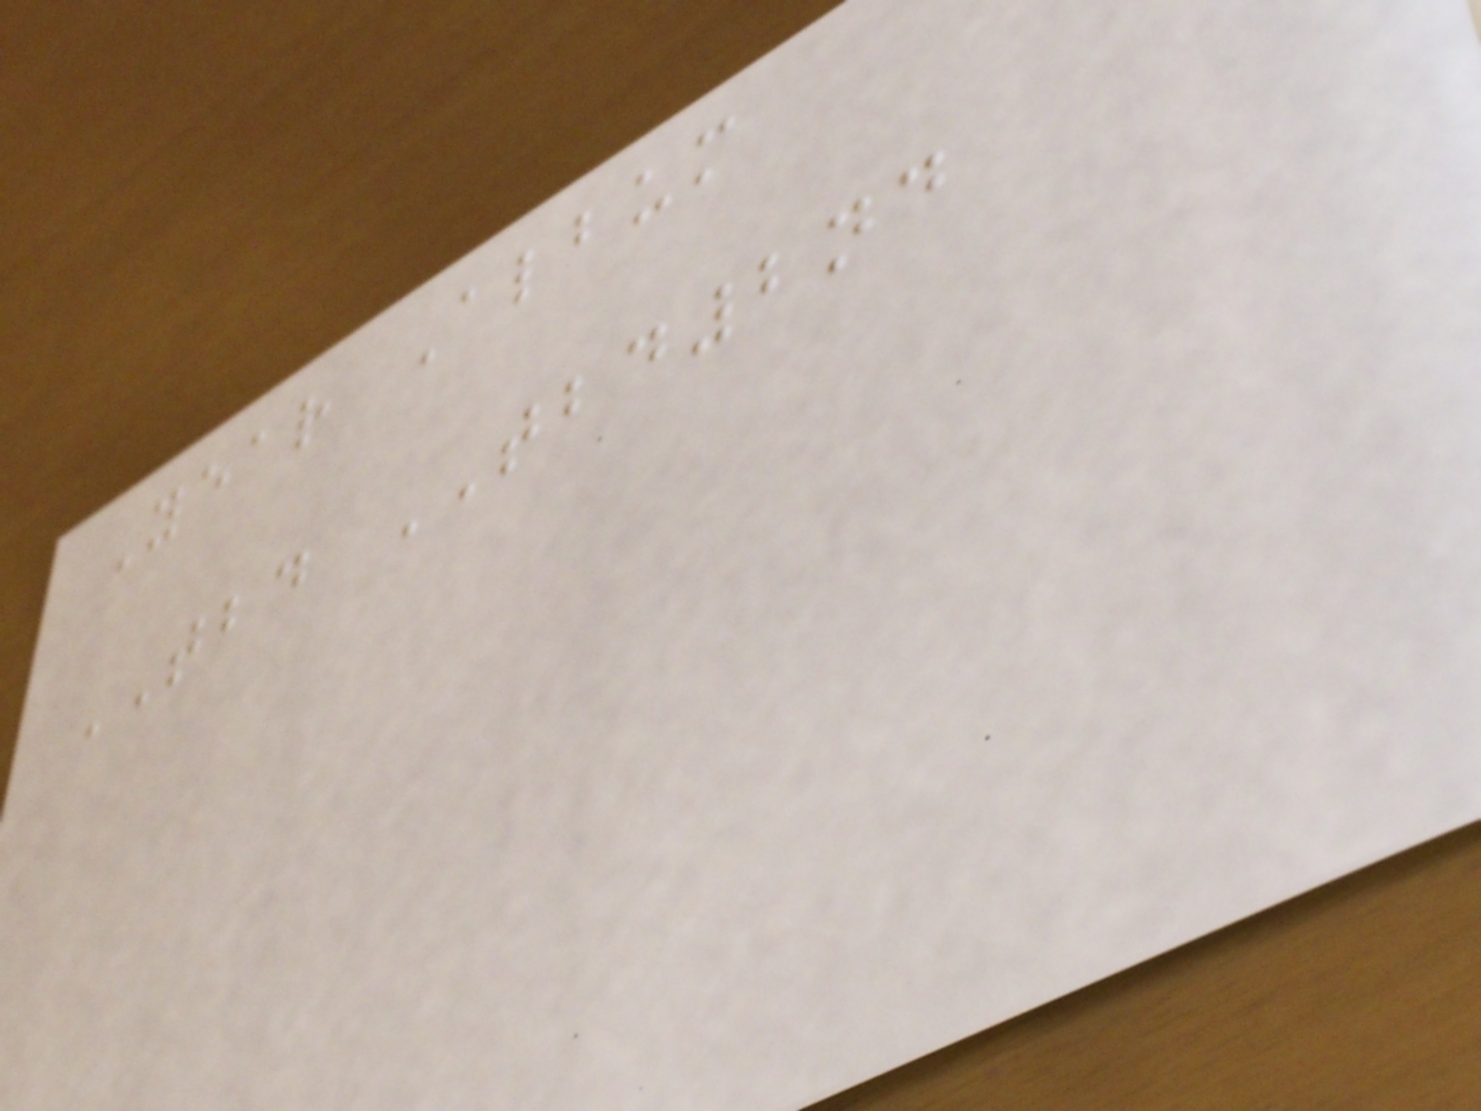Year Album
TBD TBD2nd
